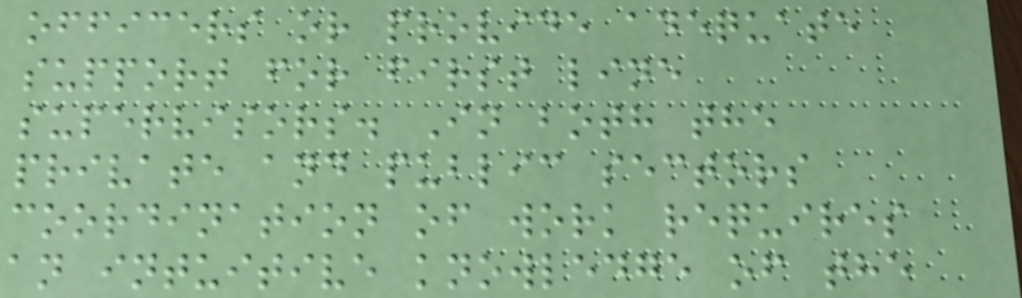officers or provide adequate
support for first line
supervisors. In both the
private and public sectors
coordination of work requires
an intuitive knowledge of the
